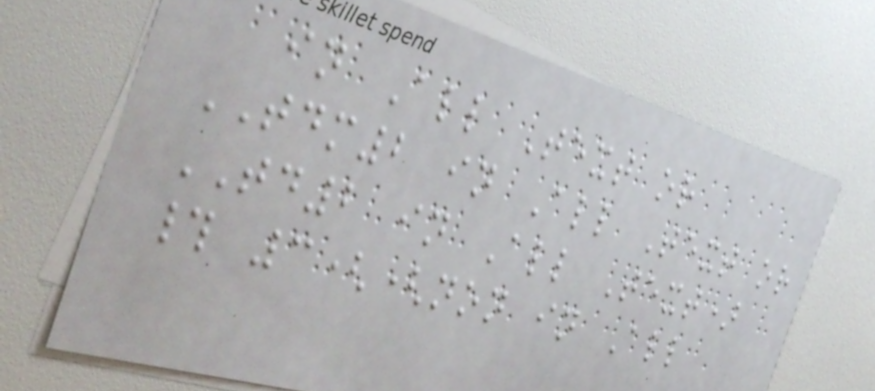in All Text or
TDM2 in All Text or
TD2 in All Text)
# 3((non in All
